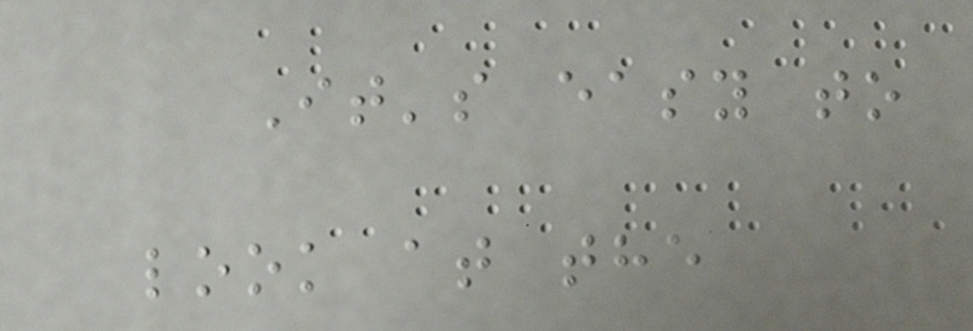It's easy to
look at the
